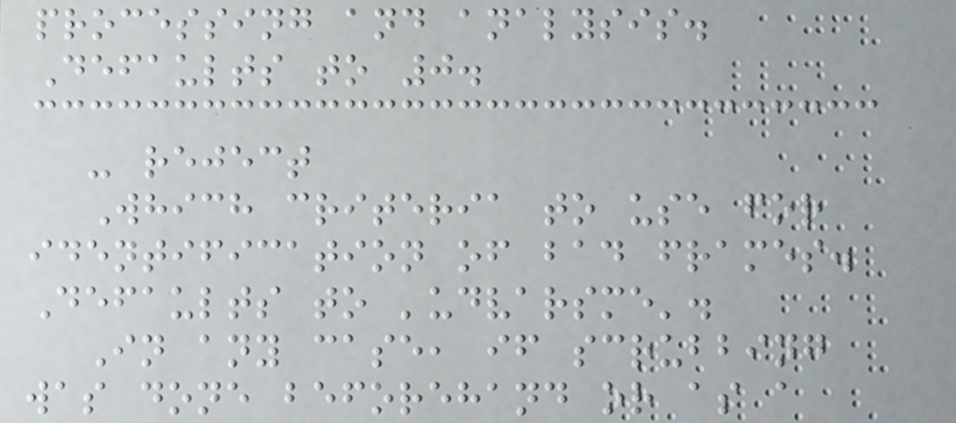processing and analysis.
Defaults to 0.
- reject
Which criteria to use for
identification of bad frames.
Defaults to 'udvarsme'.
In any case, if scrubbing
was done beforehand or as a
